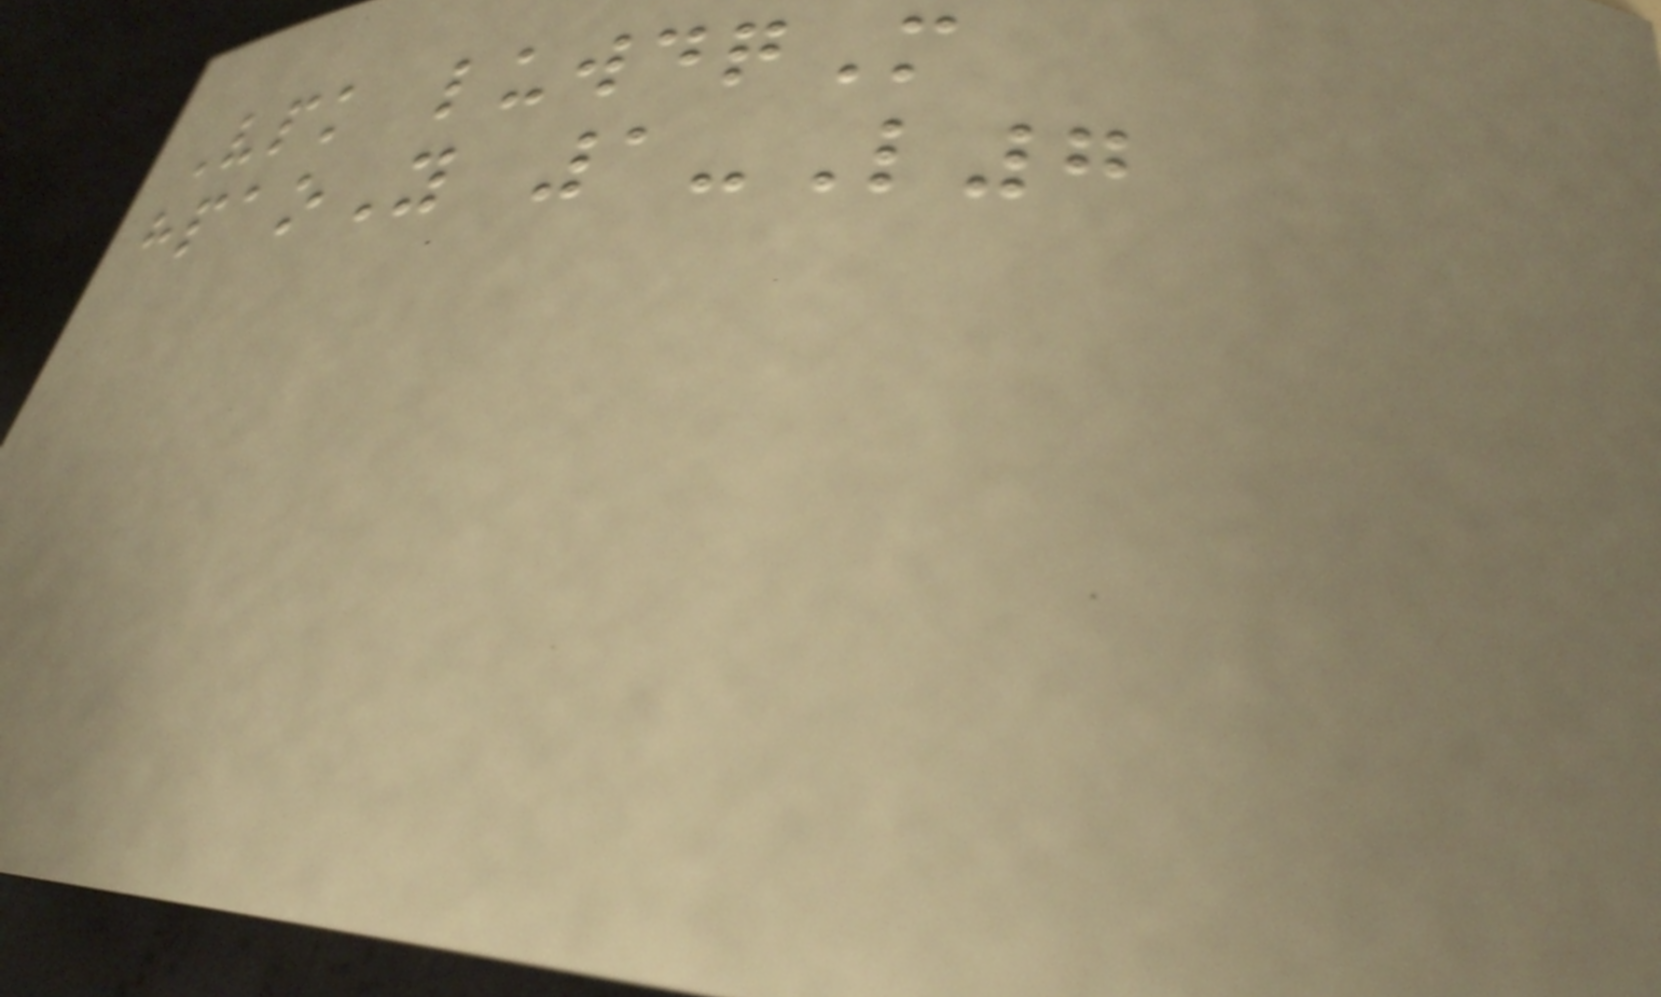Vpk luwdqM
hpaoY 1-L7
